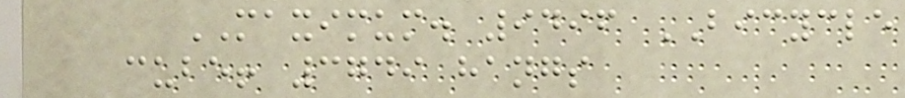MAXIMUM. 9496 BICYCLE
cube! 3749 hangs
